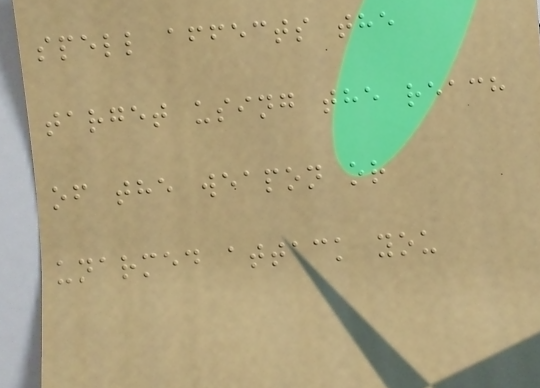spell affects the
target using the reach
of the weapon or
unarmed attack you
